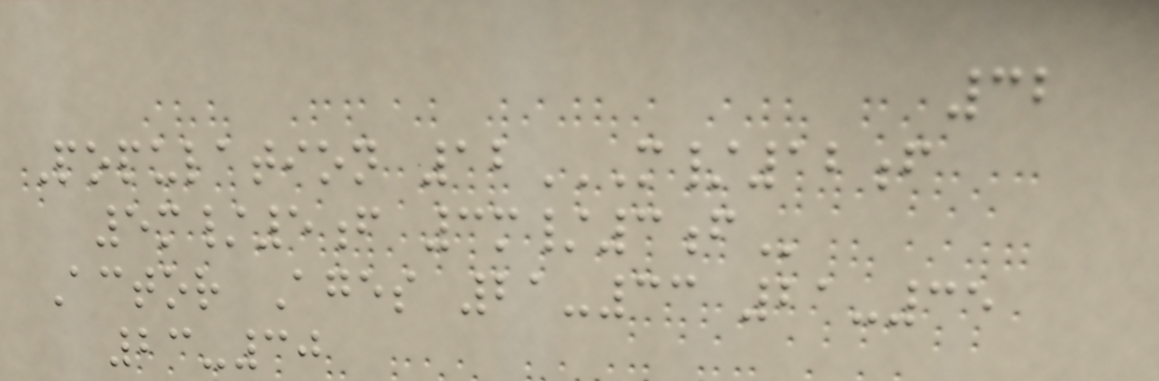32
Population 12M/12F
5M/5F 3M/3F
Actor Ages 21-33 21-35
23-30
